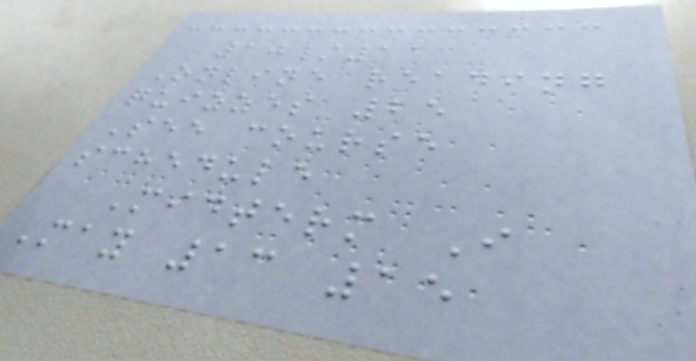10/11
Online reading
quizzes 25
See course
schedule
Midterm I
May 13 15
